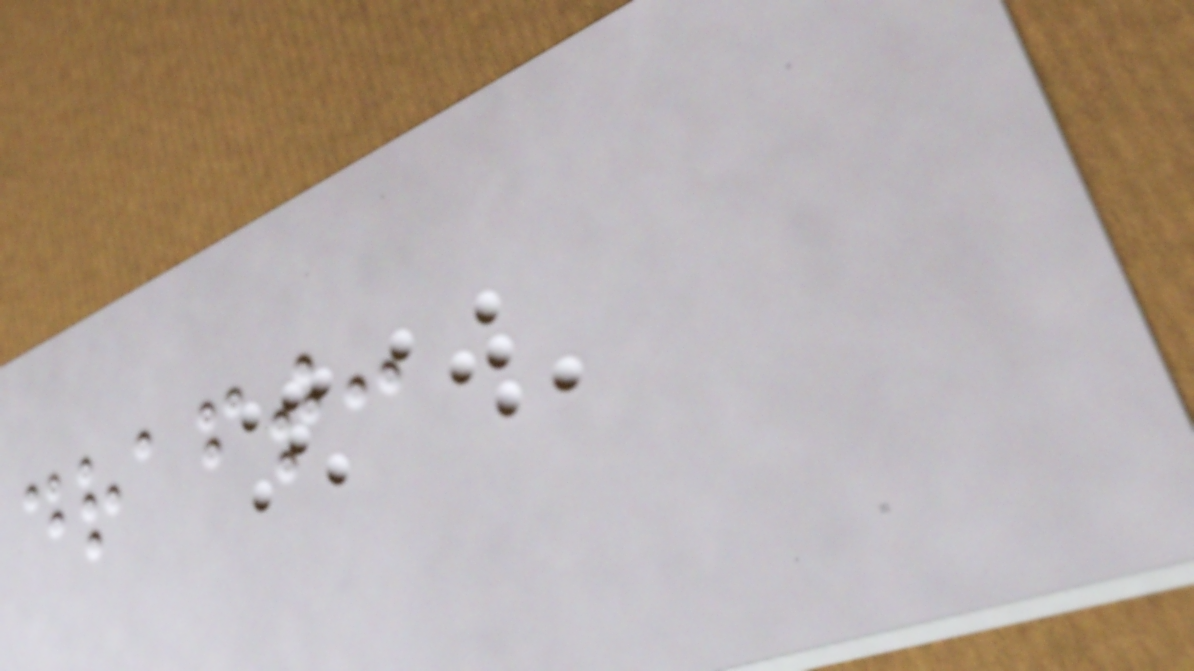draft:
